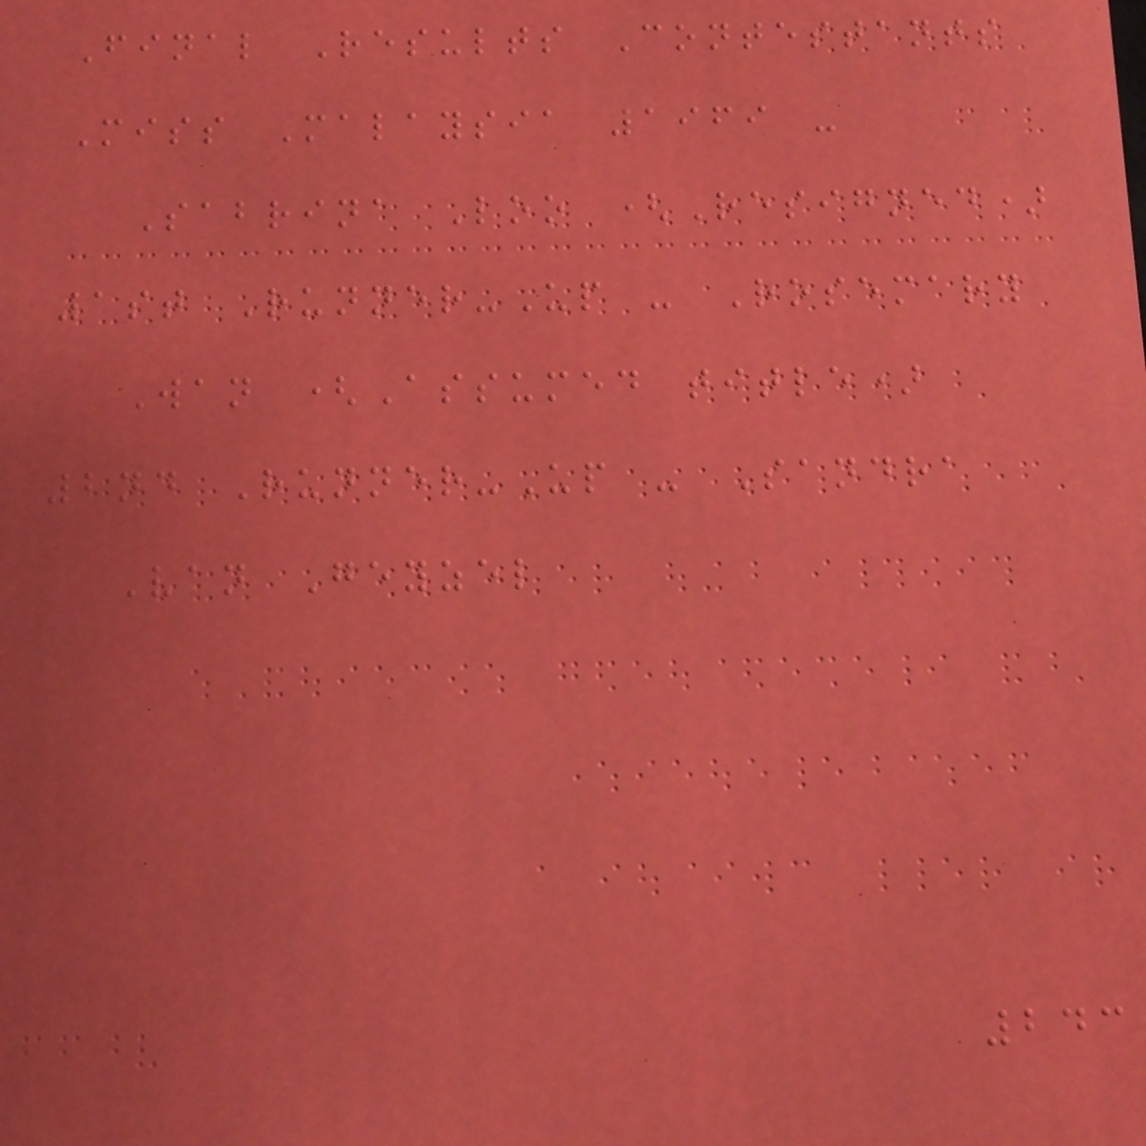Final Results Contestants
Miss Malaysia 1969 -
Sabrina Loo (Resigned)
1st Runner-Up - Rosemary
Wan (Assumed title)
2nd Runner-Up - Sandra
Van Geyzel
243
